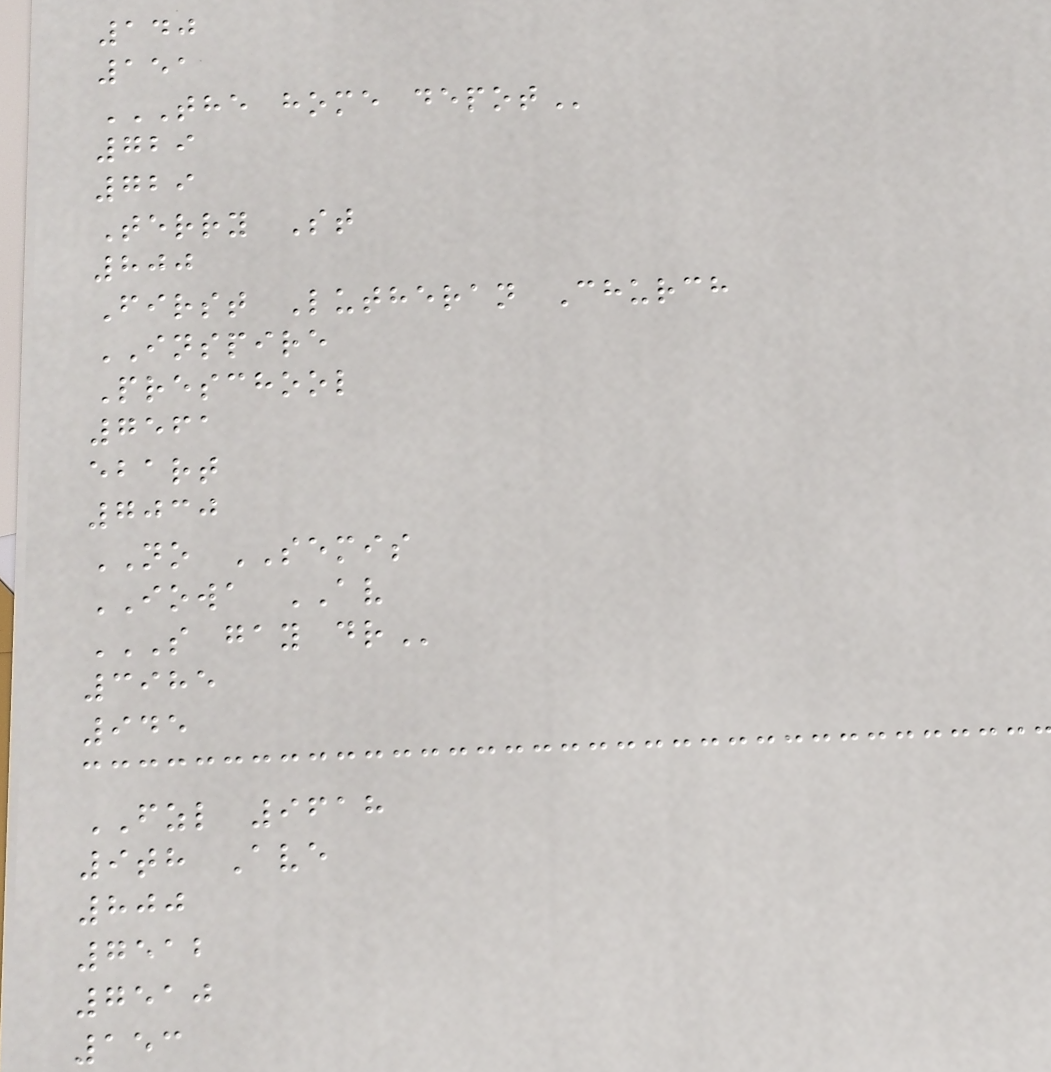140
151
THE HOME DEPOT
729
729
Terry St
800
First Lutheran Church
INSPIRE
Preschool
7561
ebart
7030
NO SEMIS
IOWA AV
S GAY DR
3985
945
FZL 9618
9th Ave
800
7512
7510
153
